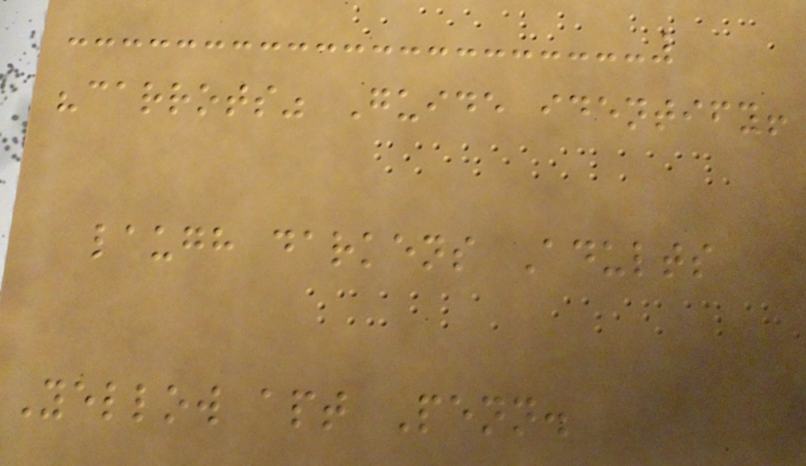"carrots" Guide identify!
laugh darkens Adults
Yellow apt Penn.
